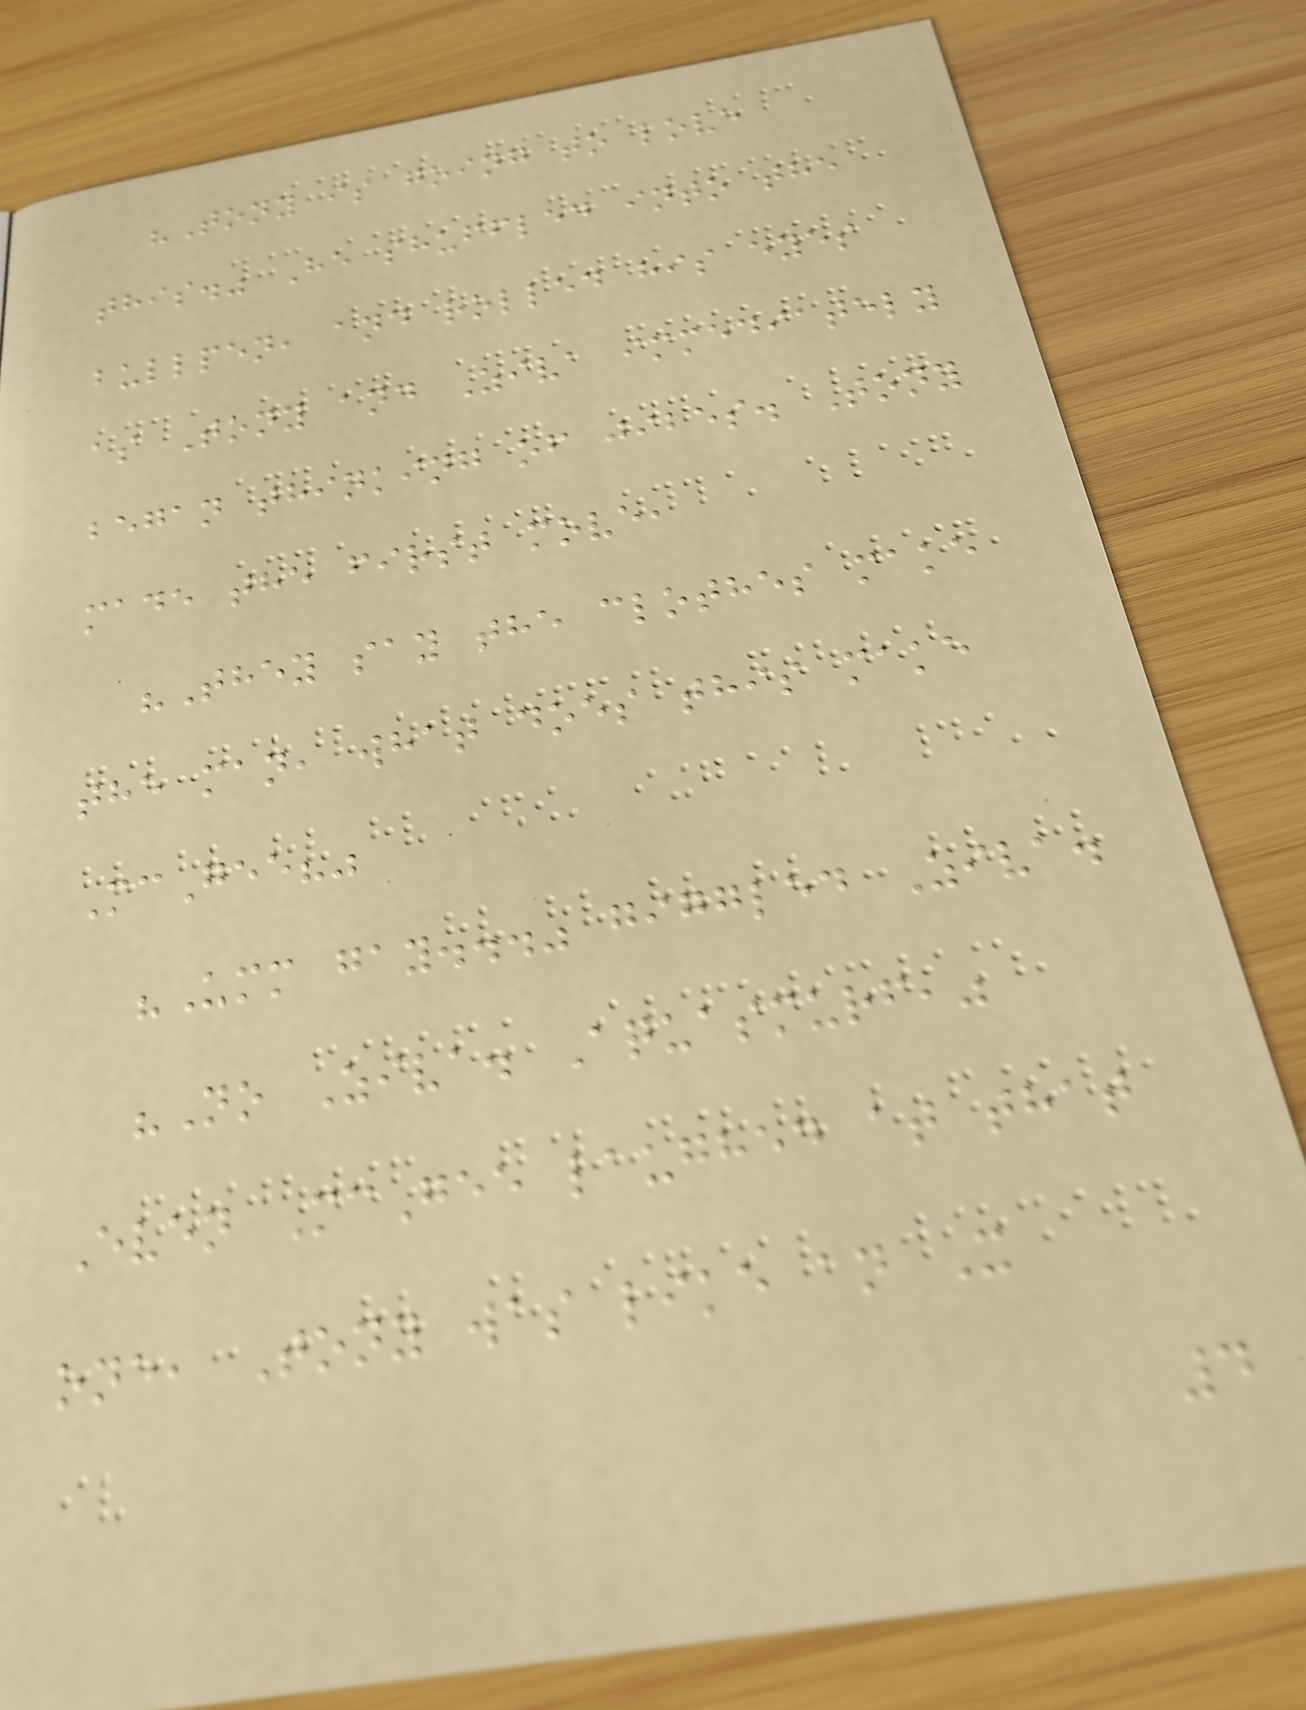"Tony is going to love
this." He shuffled into the
bullpen, and rolled his eyes
as Tony and Ziva immediately
began thinking of jibes. Tony
made the first move,
"They say the clothes make
the man, what does this make
McGee?"
"Umm gay..." giggled Ziva.
"No Ziva. Aquasmurf,"
Even McGee laughed at that
one, Tony was like an X
4
